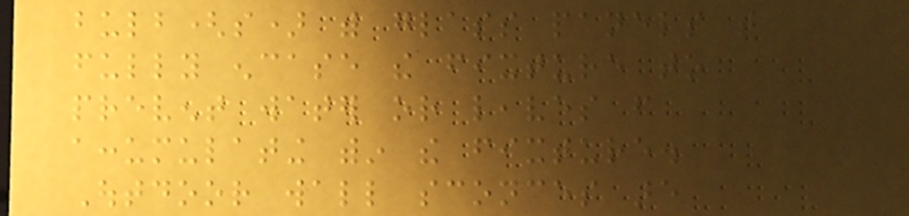bulb(s) with glass panels that
fully encase the fixture to
prevent water or leaves from
accumulating within the fixture.
Outdoor wall sconces are
